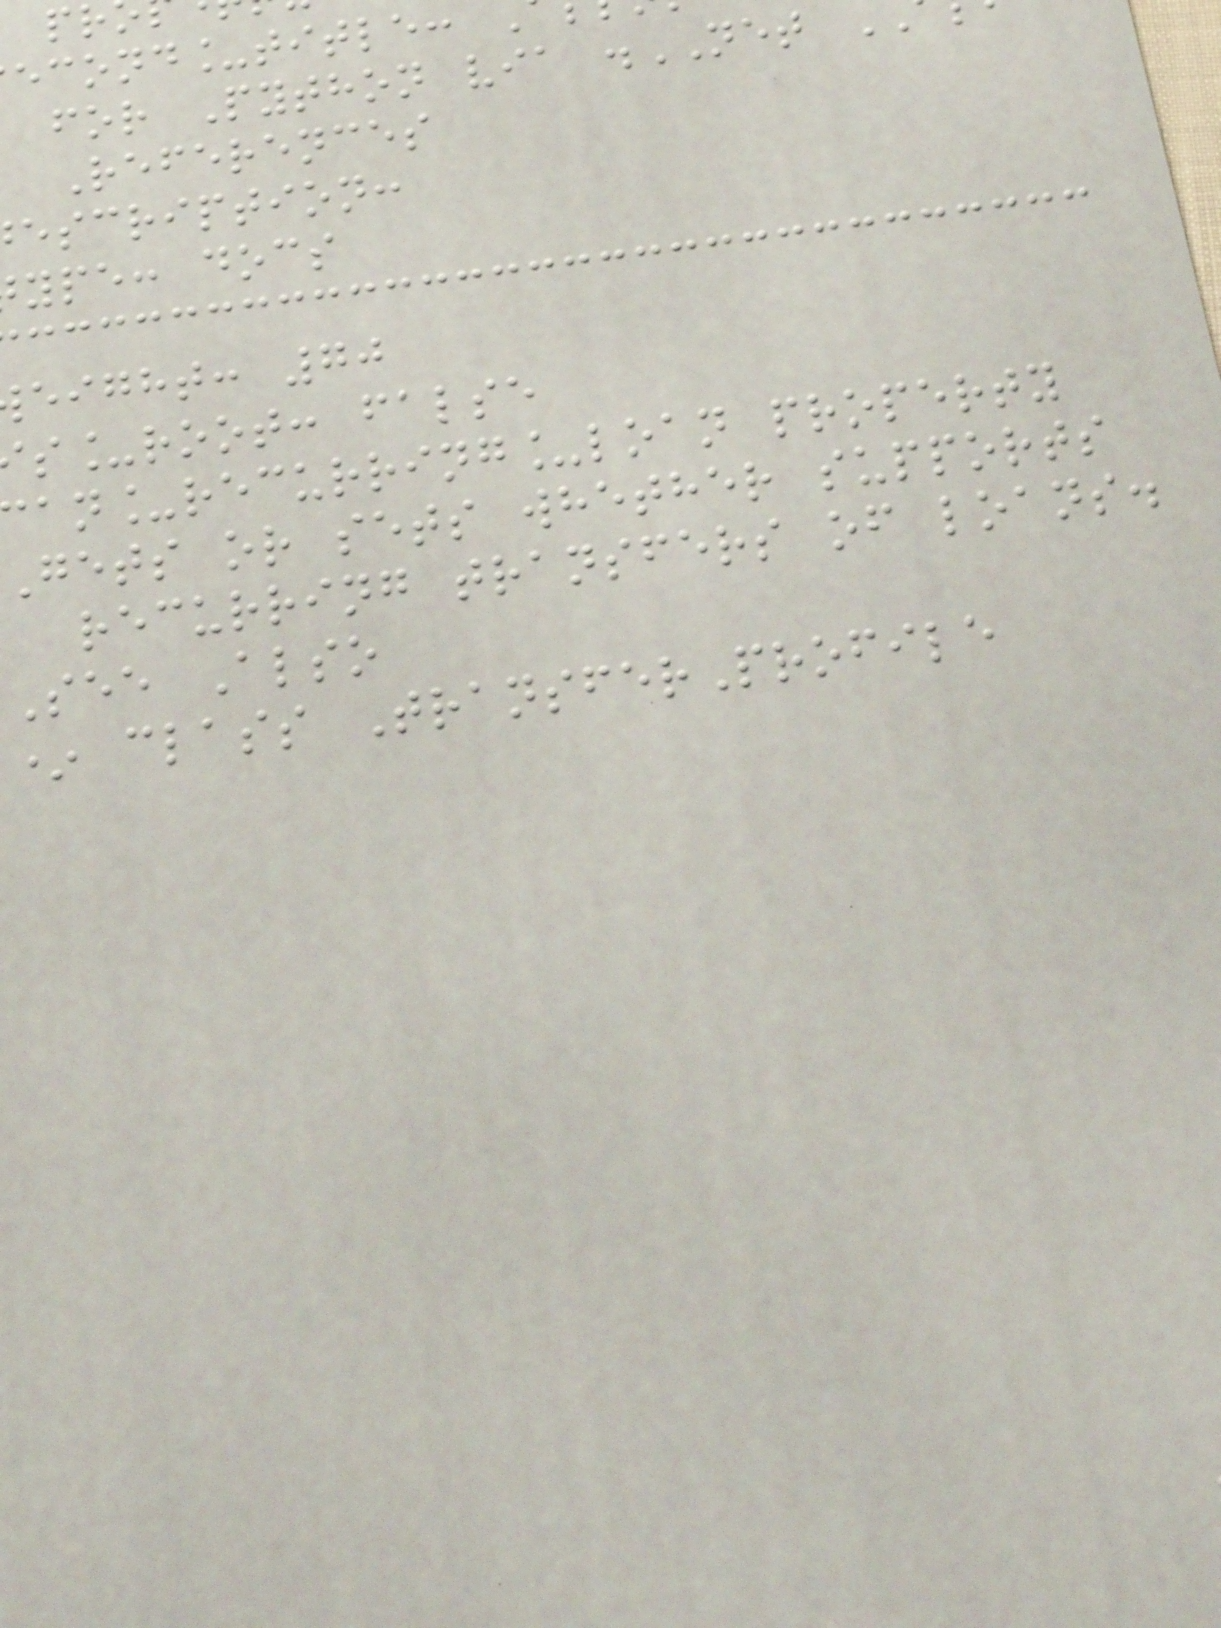econd_title:
for Python via .NET
References
escription:
ype: docs
eight: 70
s_root: false
an_recurring_loan property
Gets or sets whether supports
recurring transfers of loans.
See Also
* class TransferProfile
